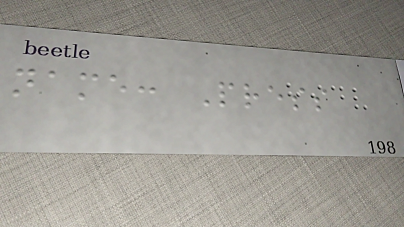name: Press
